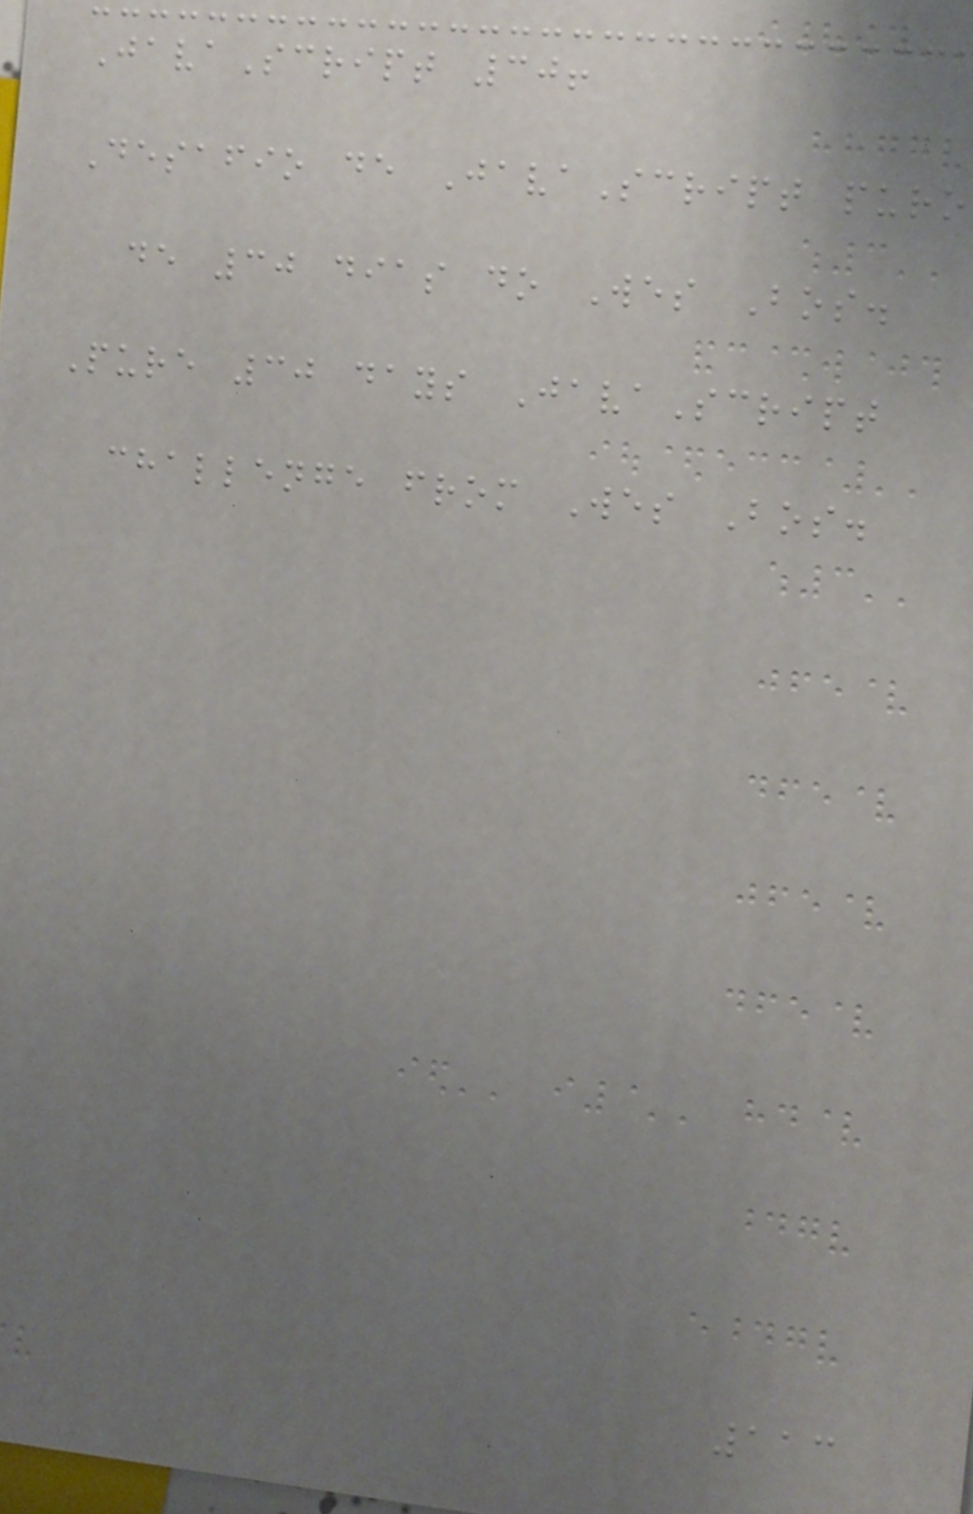JavaScript 30!
Desafio de JavaScript puro
de 30 dias do Wes Bos.
Pure 30 days JavaScript
challenge from Wes Bos.
113
